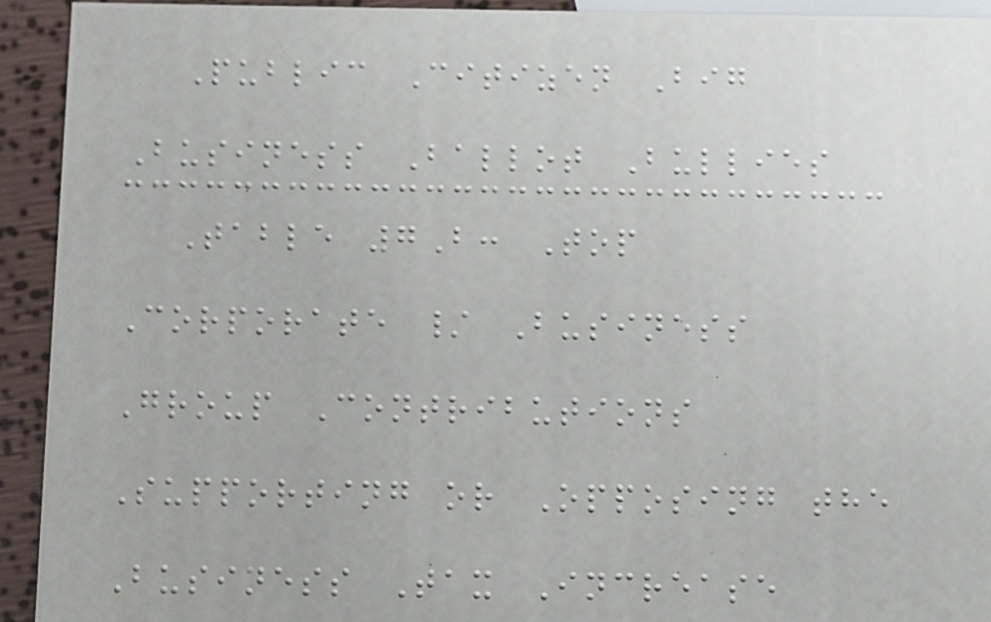Public Citizen Big
Business Ballot Bullies
Table 7B: Top
Corporate / Business
Group Contributions
Supporting or Opposing the
Business Tax Increase
